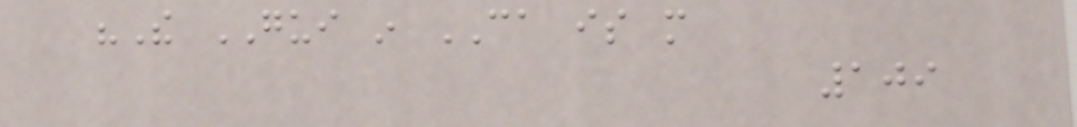"The GUI in CA is more
109
